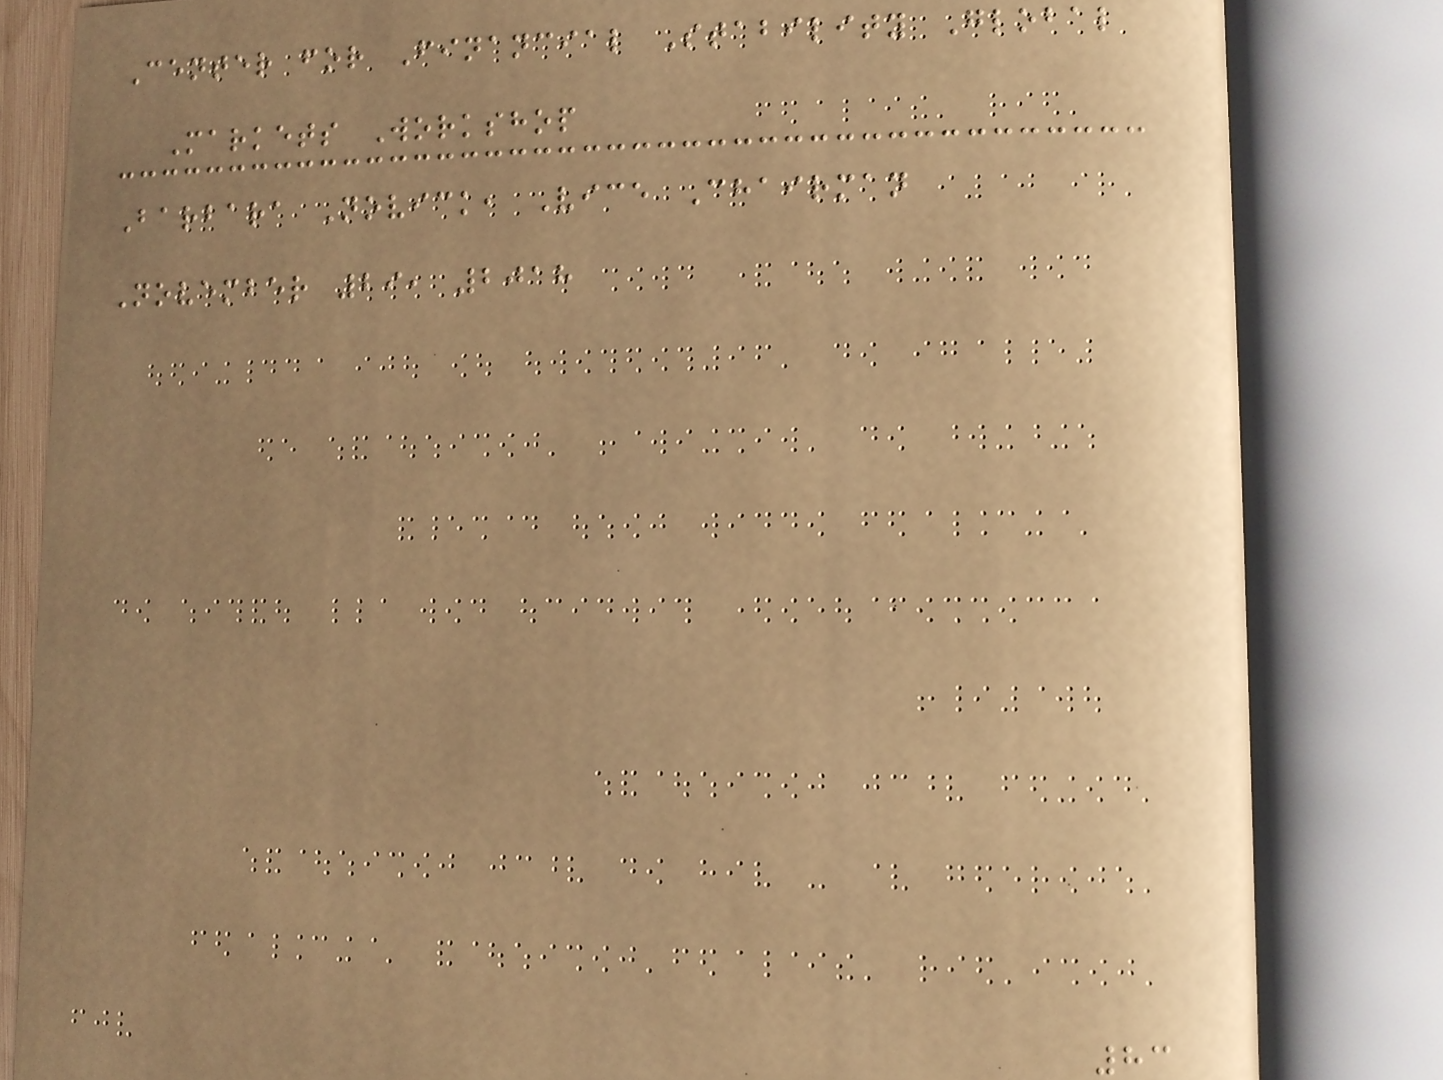Center for Financial Stability Global
Markets Workshop
Barbara Novick, Vice Chairman
November 29, 2018
83
